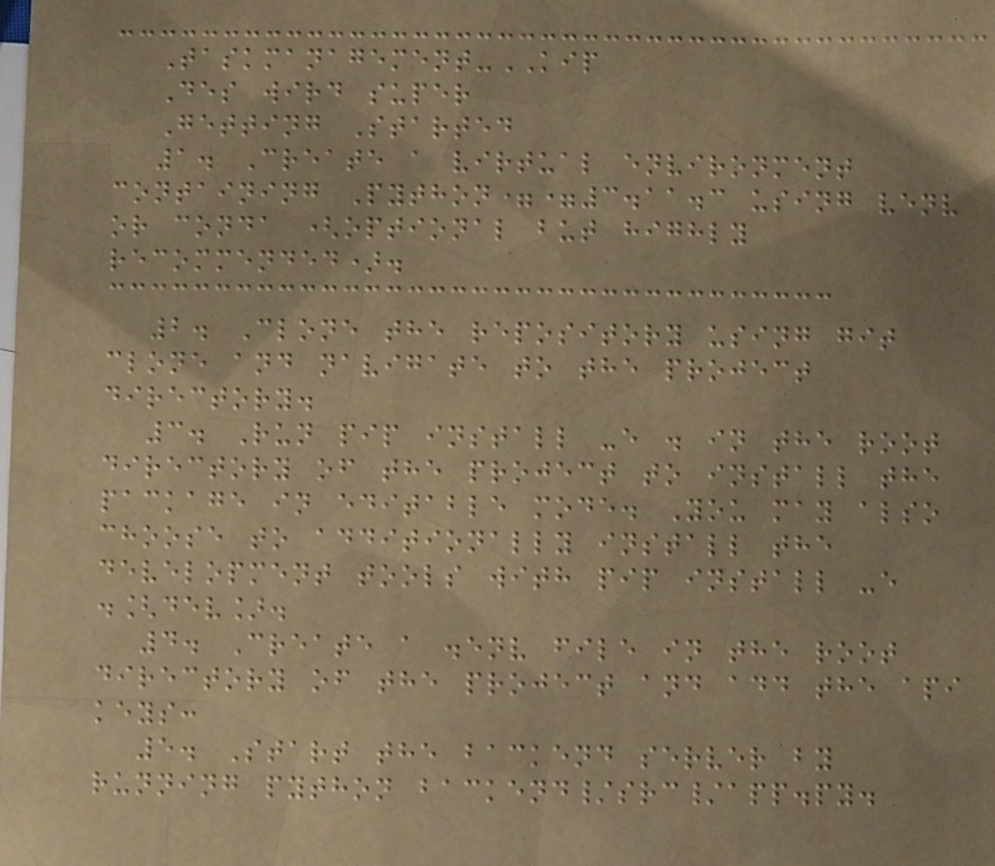Taskmanagement-KIP
Des wird super
Getting Started
1. Create a virtual environment
containing Python==3.11.3 using venv
or conda (optional but highly
recommended).
2. Clone the repository using git
clone and navigate to the project
directory.
3. Run pip install -e . in the root
directory of the project to install the
package in editable mode. You may also
choose to additionally install the
development tools with pip install -e
.[dev].
4. Create a .env file in the root
directory of the project and add the api
keys:
5. Start the backend server by
running python backend/src/app.py.
